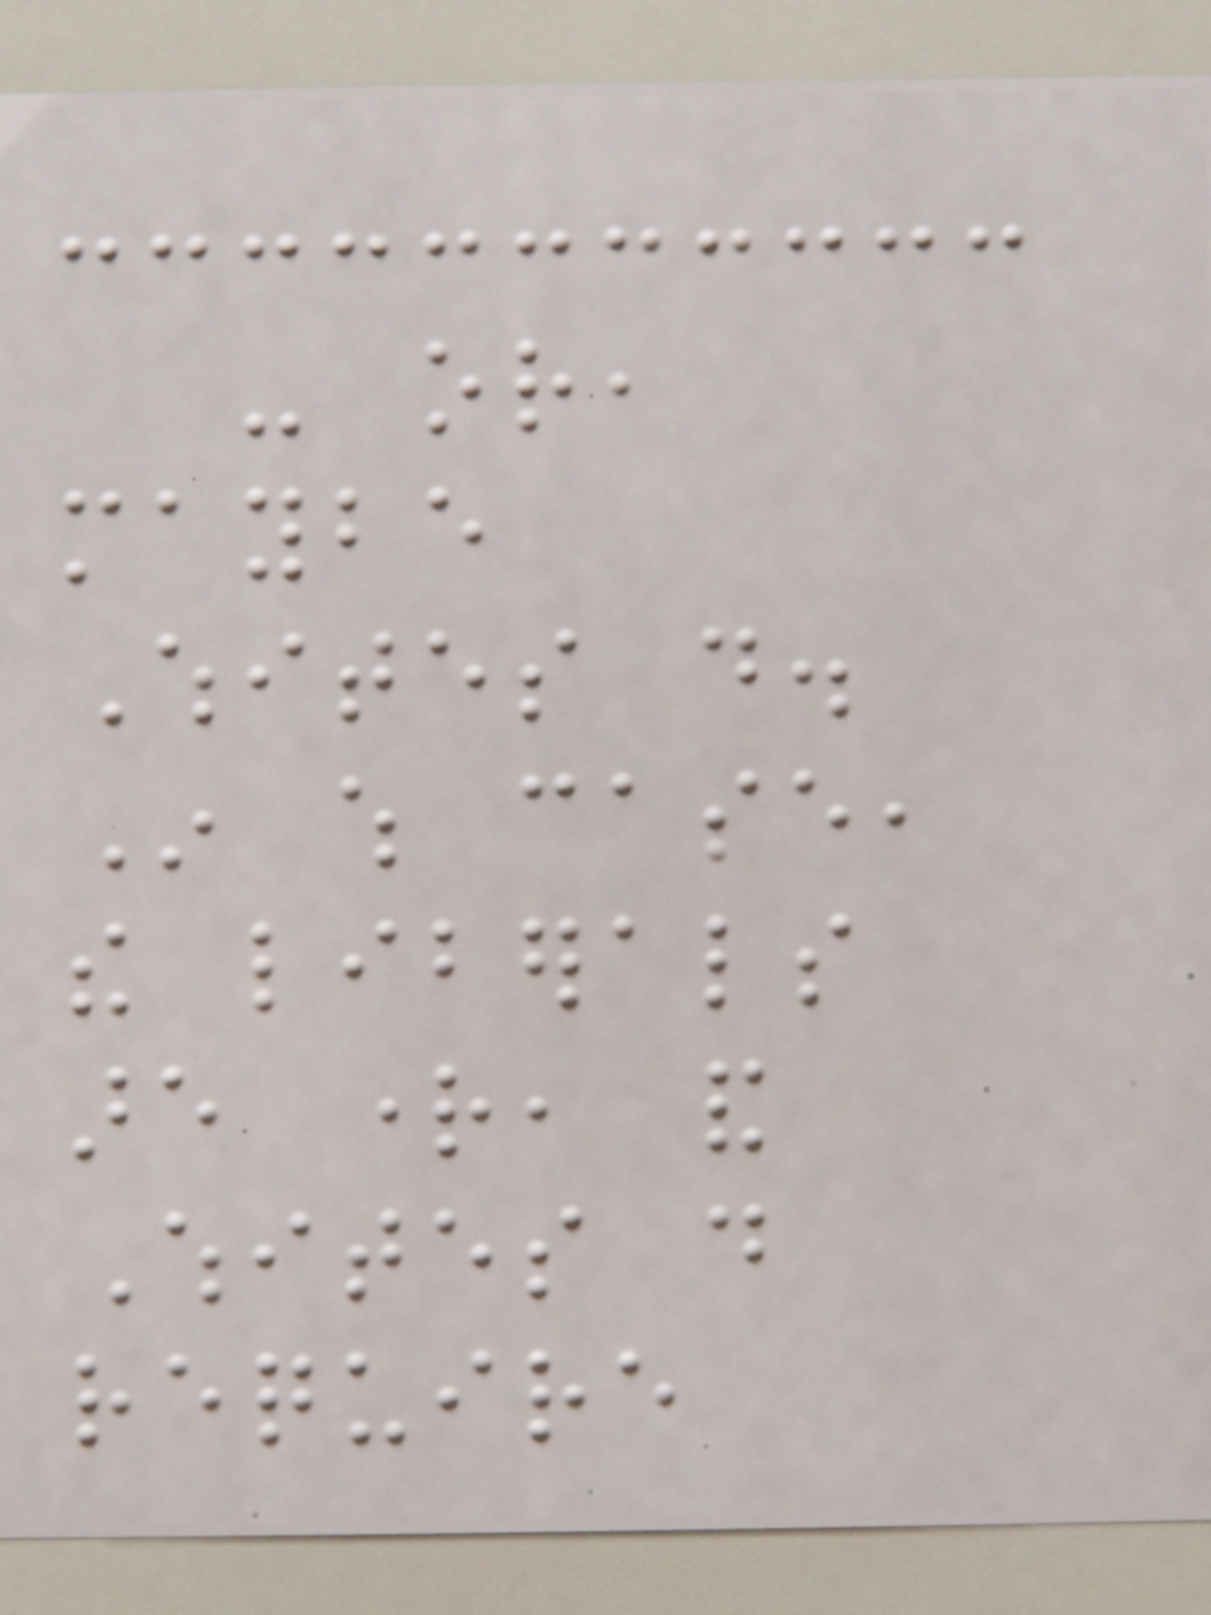- or,
maybe
Whites do.
In which case,
the liberals
are right, and
Whites do
require
